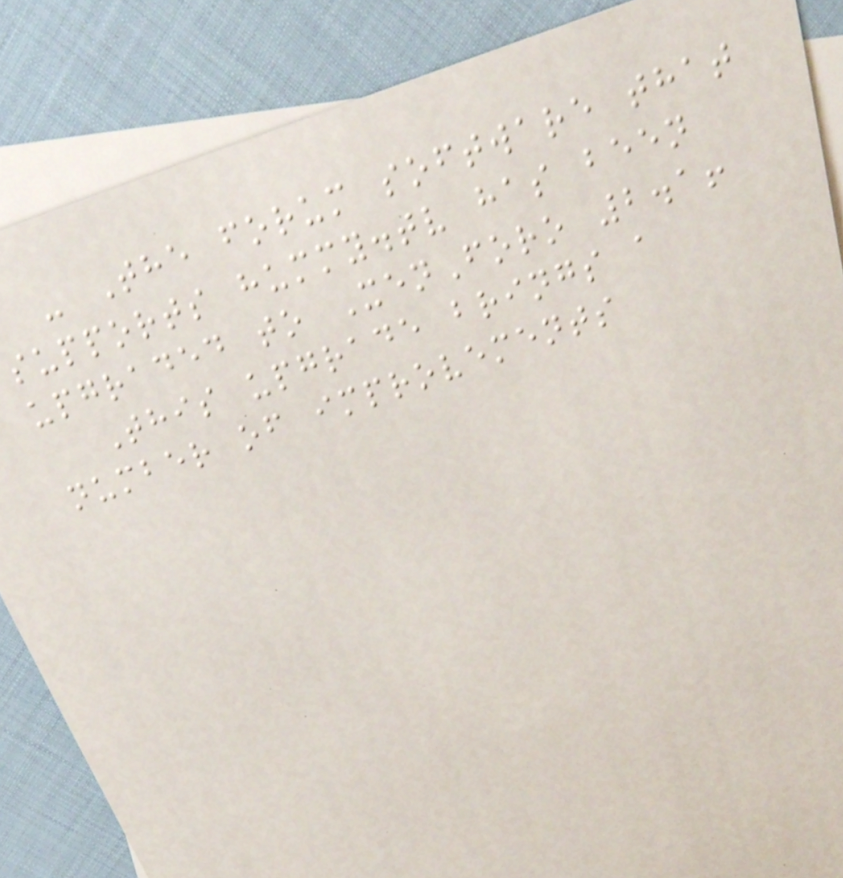- The forum software that
supports hummy.tv has been
upgraded to XenForo 2.1!
This upgrade brings a
number of improvements
